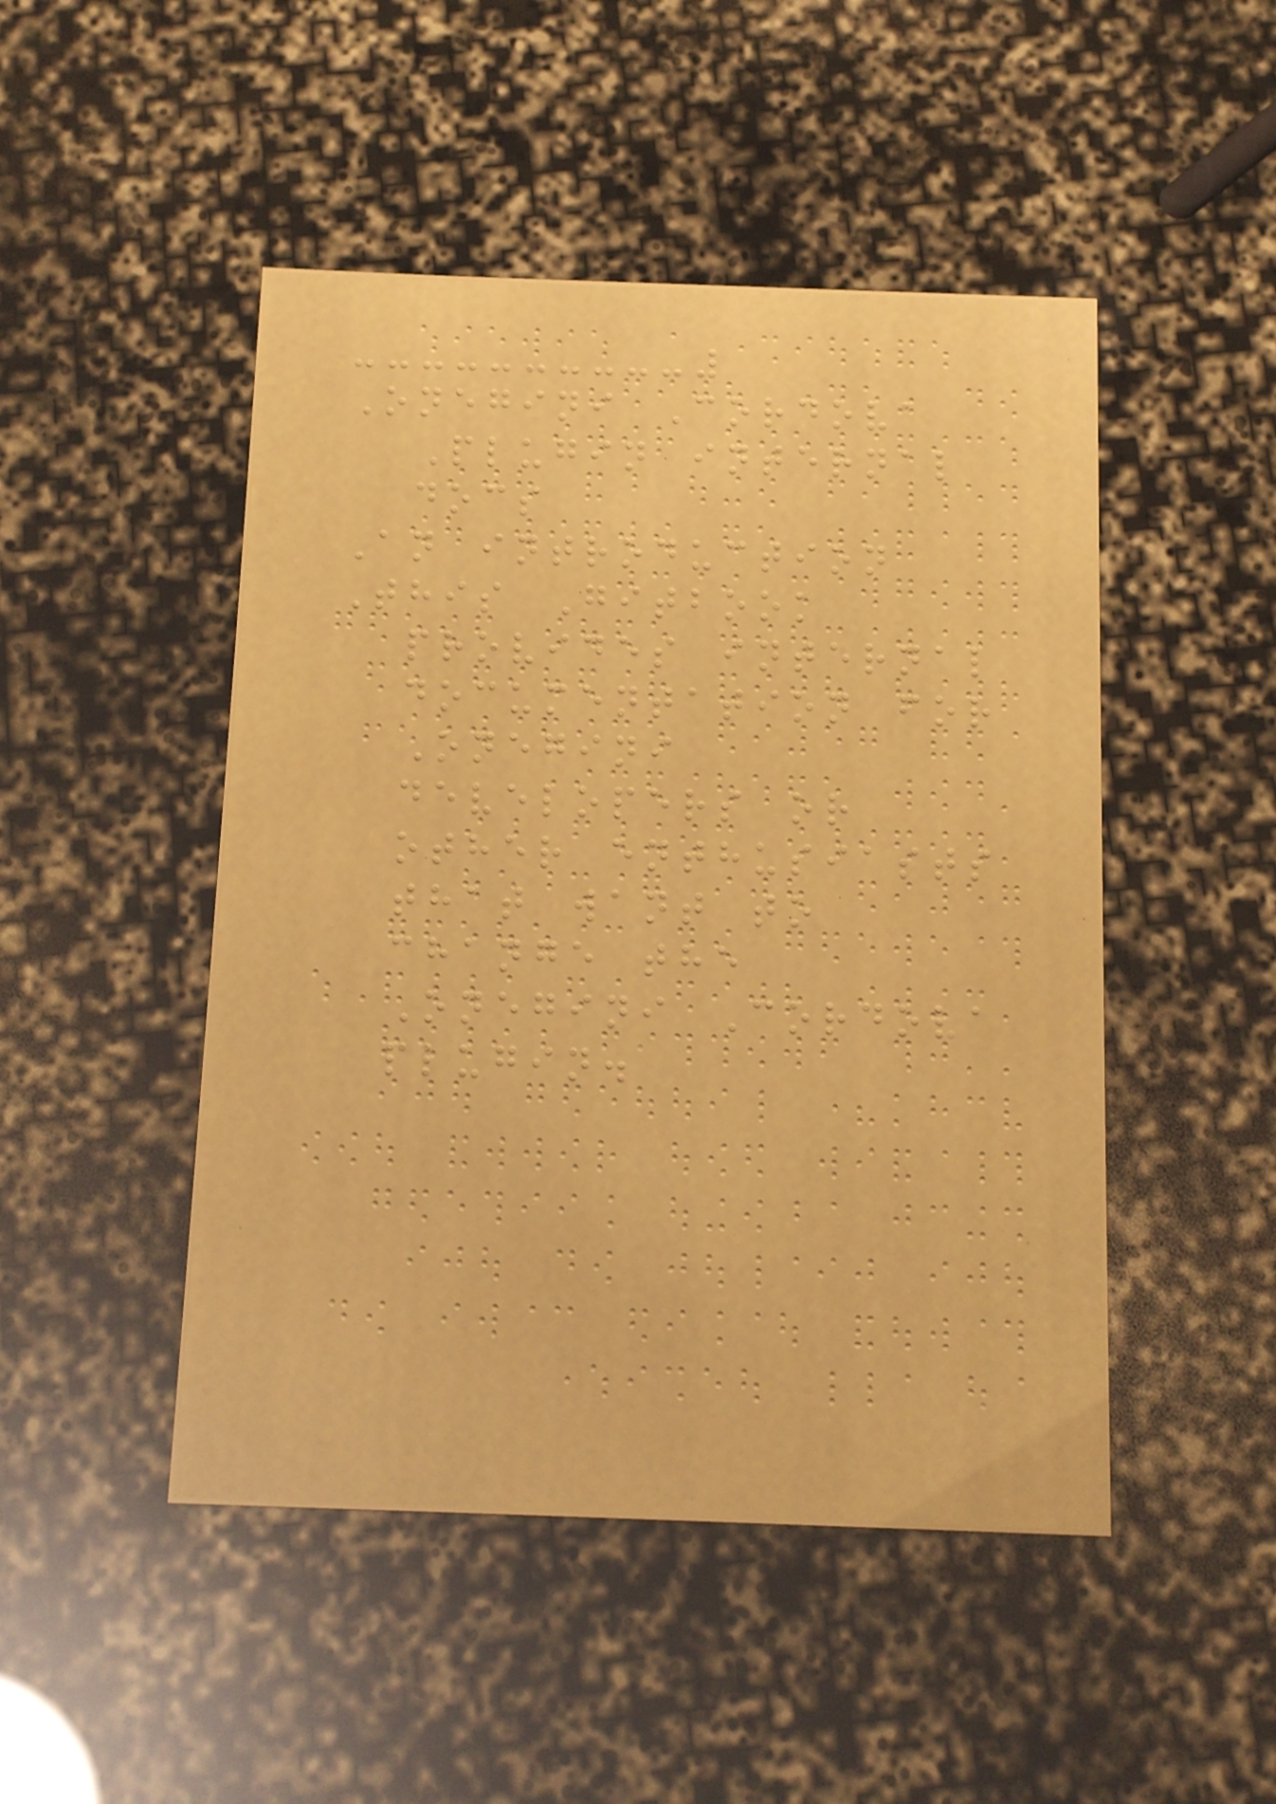Onegini Cordova
Plugin internal
docs
An introduction
This Gitbook
provides internal
documentation for
Onegini
developers or
other enthusiasts
that want to
change the
Onegini Cordova
plugin.
